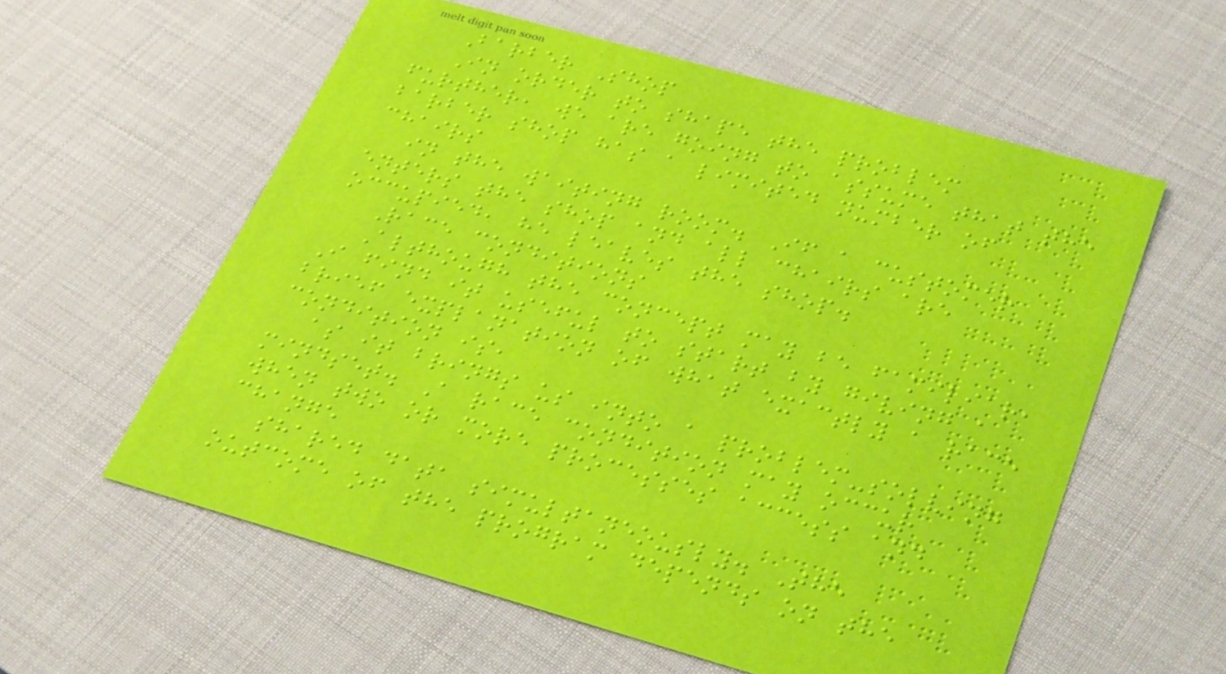Barber Shop
In order to shape the problem
further, we are going to assume that the
barber shop has a limited number of
chairs
in the waiting room. If a customer
enters the shop and all chairs are
occupied, he leaves the shop.
Race conditions
Although the concept may be familiar,
I find it useful to start by giving a
brief explanation of what exactly a race
condition is,
as it brings us into a problem-solving
mindset. A race condition may occur
when two or more processes access and
change
shared data simultaneously. The
outcome of the program depends on the
